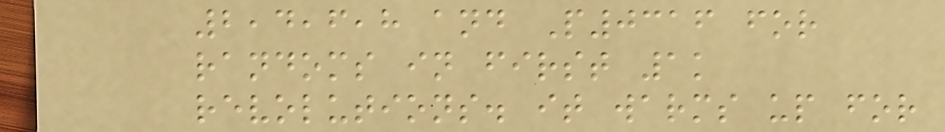2,4,6,8 and P0316 for
randoms in first 1k
revolutions. it warms up for
